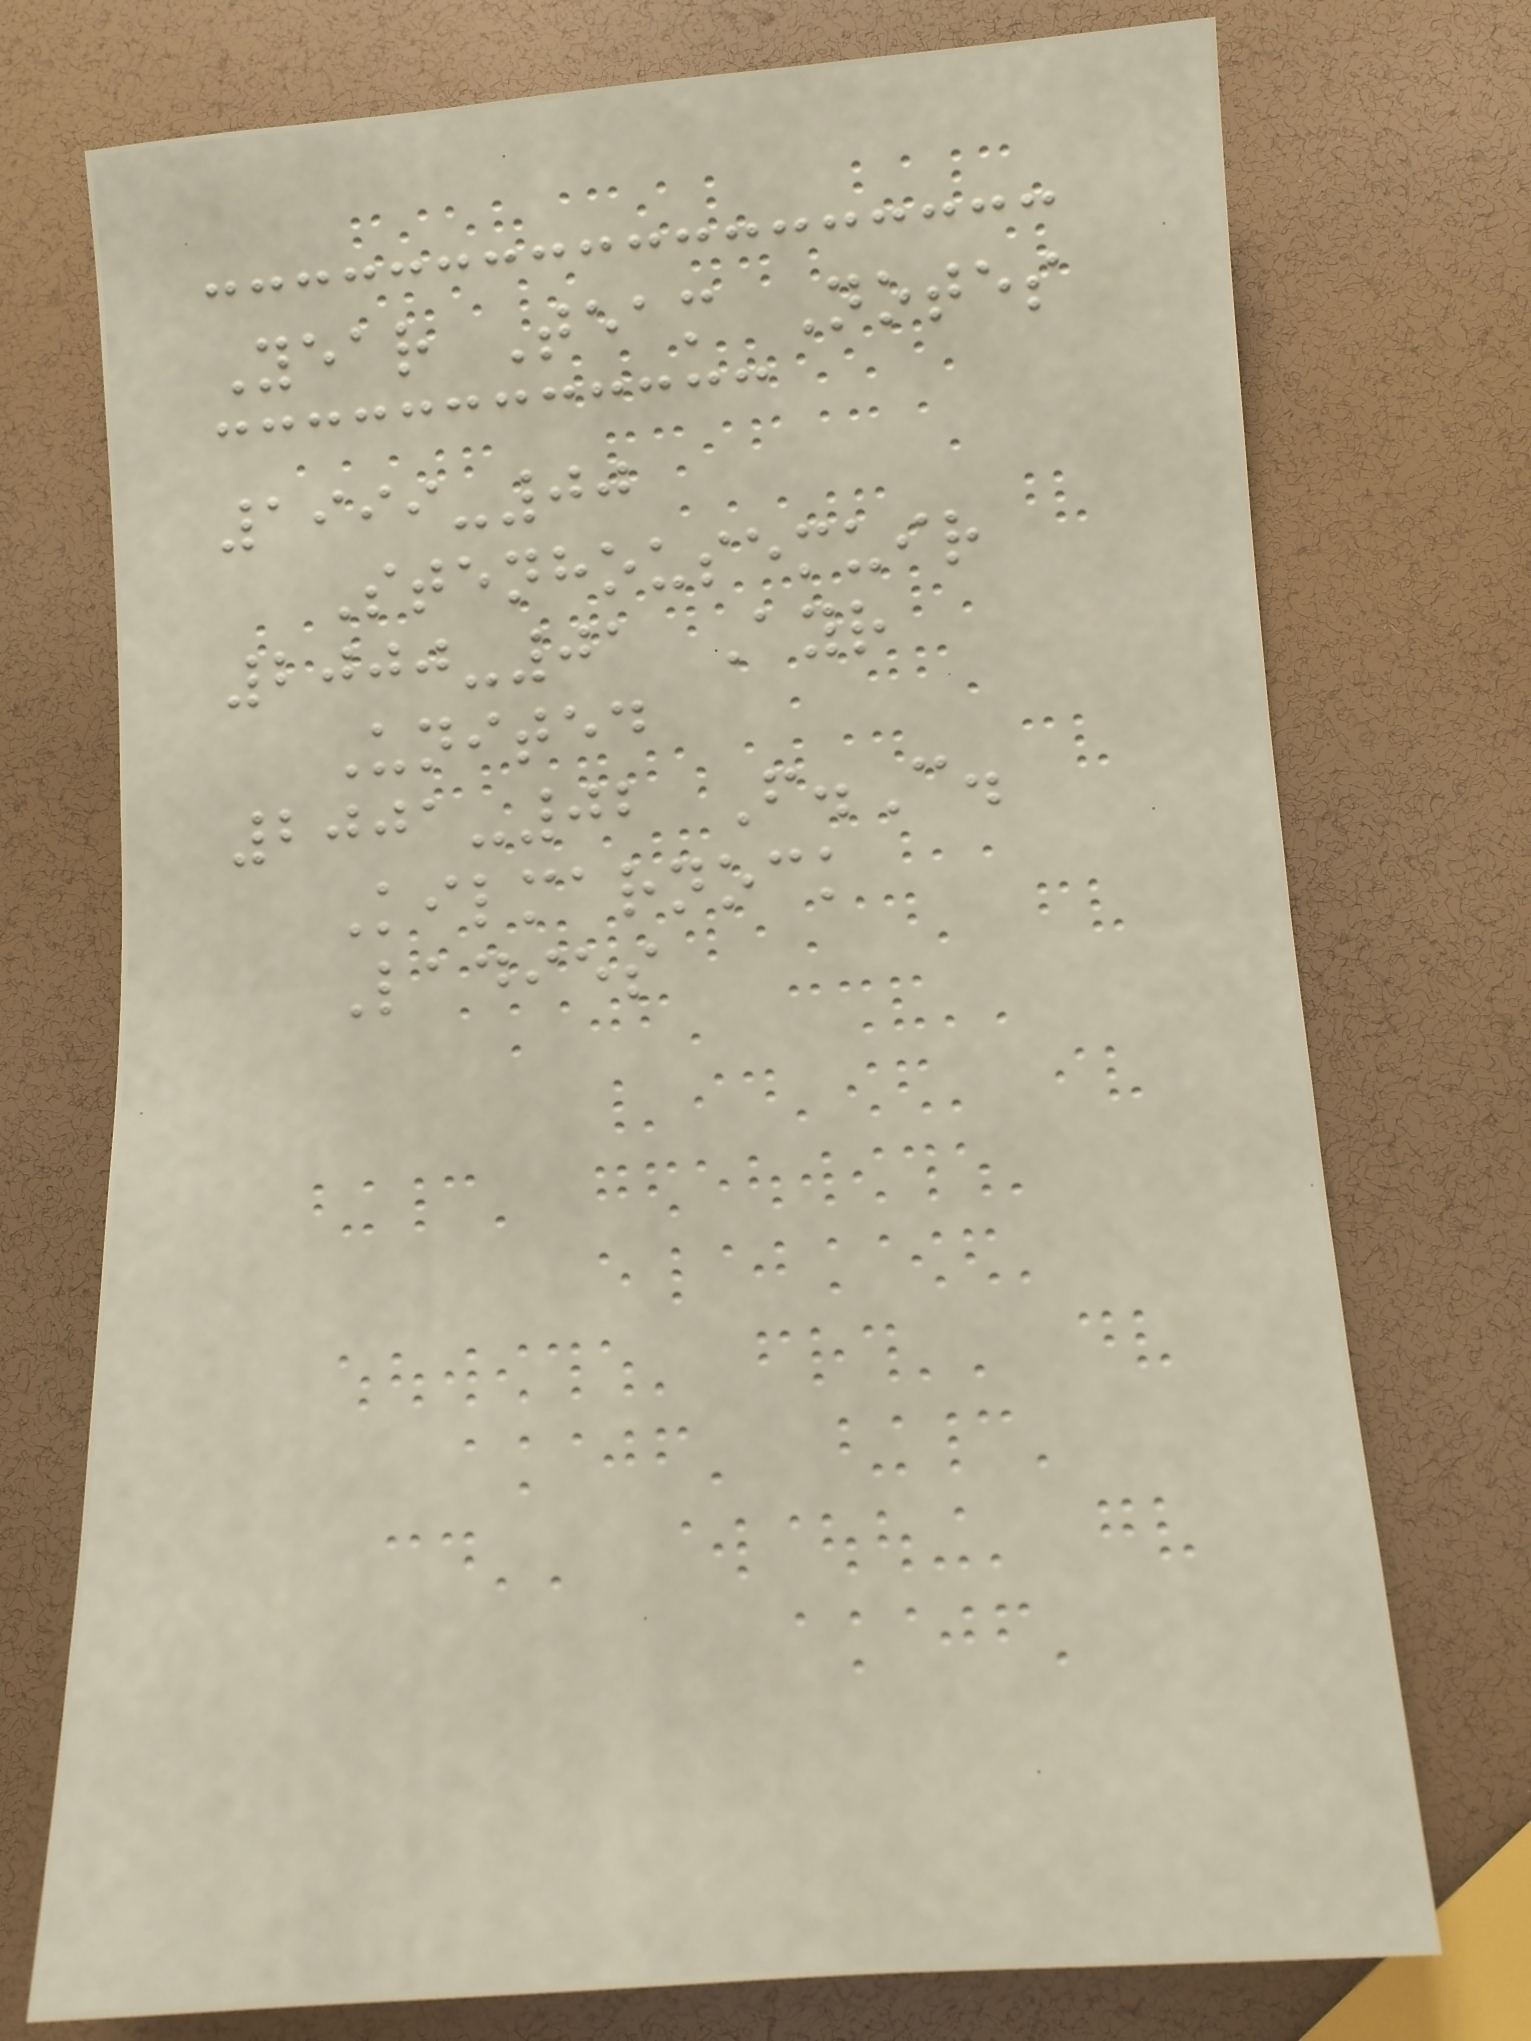Year Team Notes
1999-00
Stenhousemuir
2000-01 Ayr
United
2001-02 F.C.
Kilmarnock
Ladies
